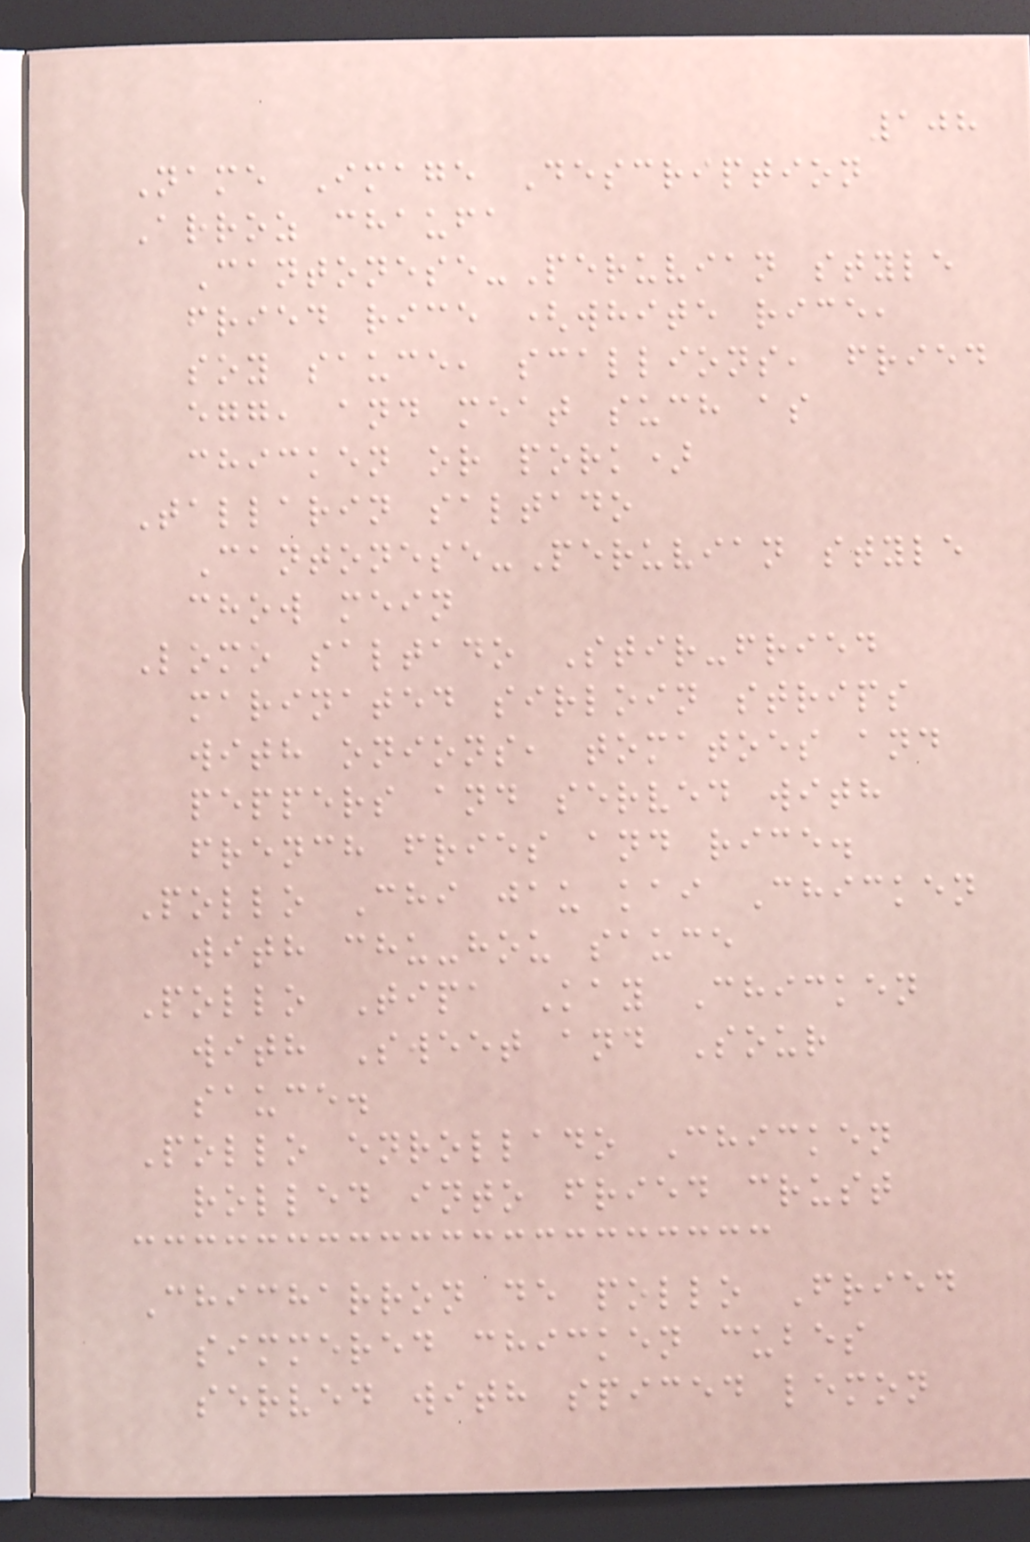108
Name Image Description
Arroz chaufa
Cantonese-Peruvian style
fried rice (white rice,
soy sauce, scallions, fried
egg, and meat such as
chicken or pork)
Tallarin saltado
Cantonese-Peruvian style
chow mein
Lomo saltado Stir-fried
marinated sirloin strips
with onions, tomatoes and
peppers and served with
french fries and rice.
Pollo Chi jau kai Chicken
with chu-hou sauce
Pollo Tipa Kay Chicken
with Sweet and Sour
sauce.
Pollo enrollado Chicken
rolled into fried crust
Chicharron de pollo Fried
simmered chicken cubes
served with spiced lemon
